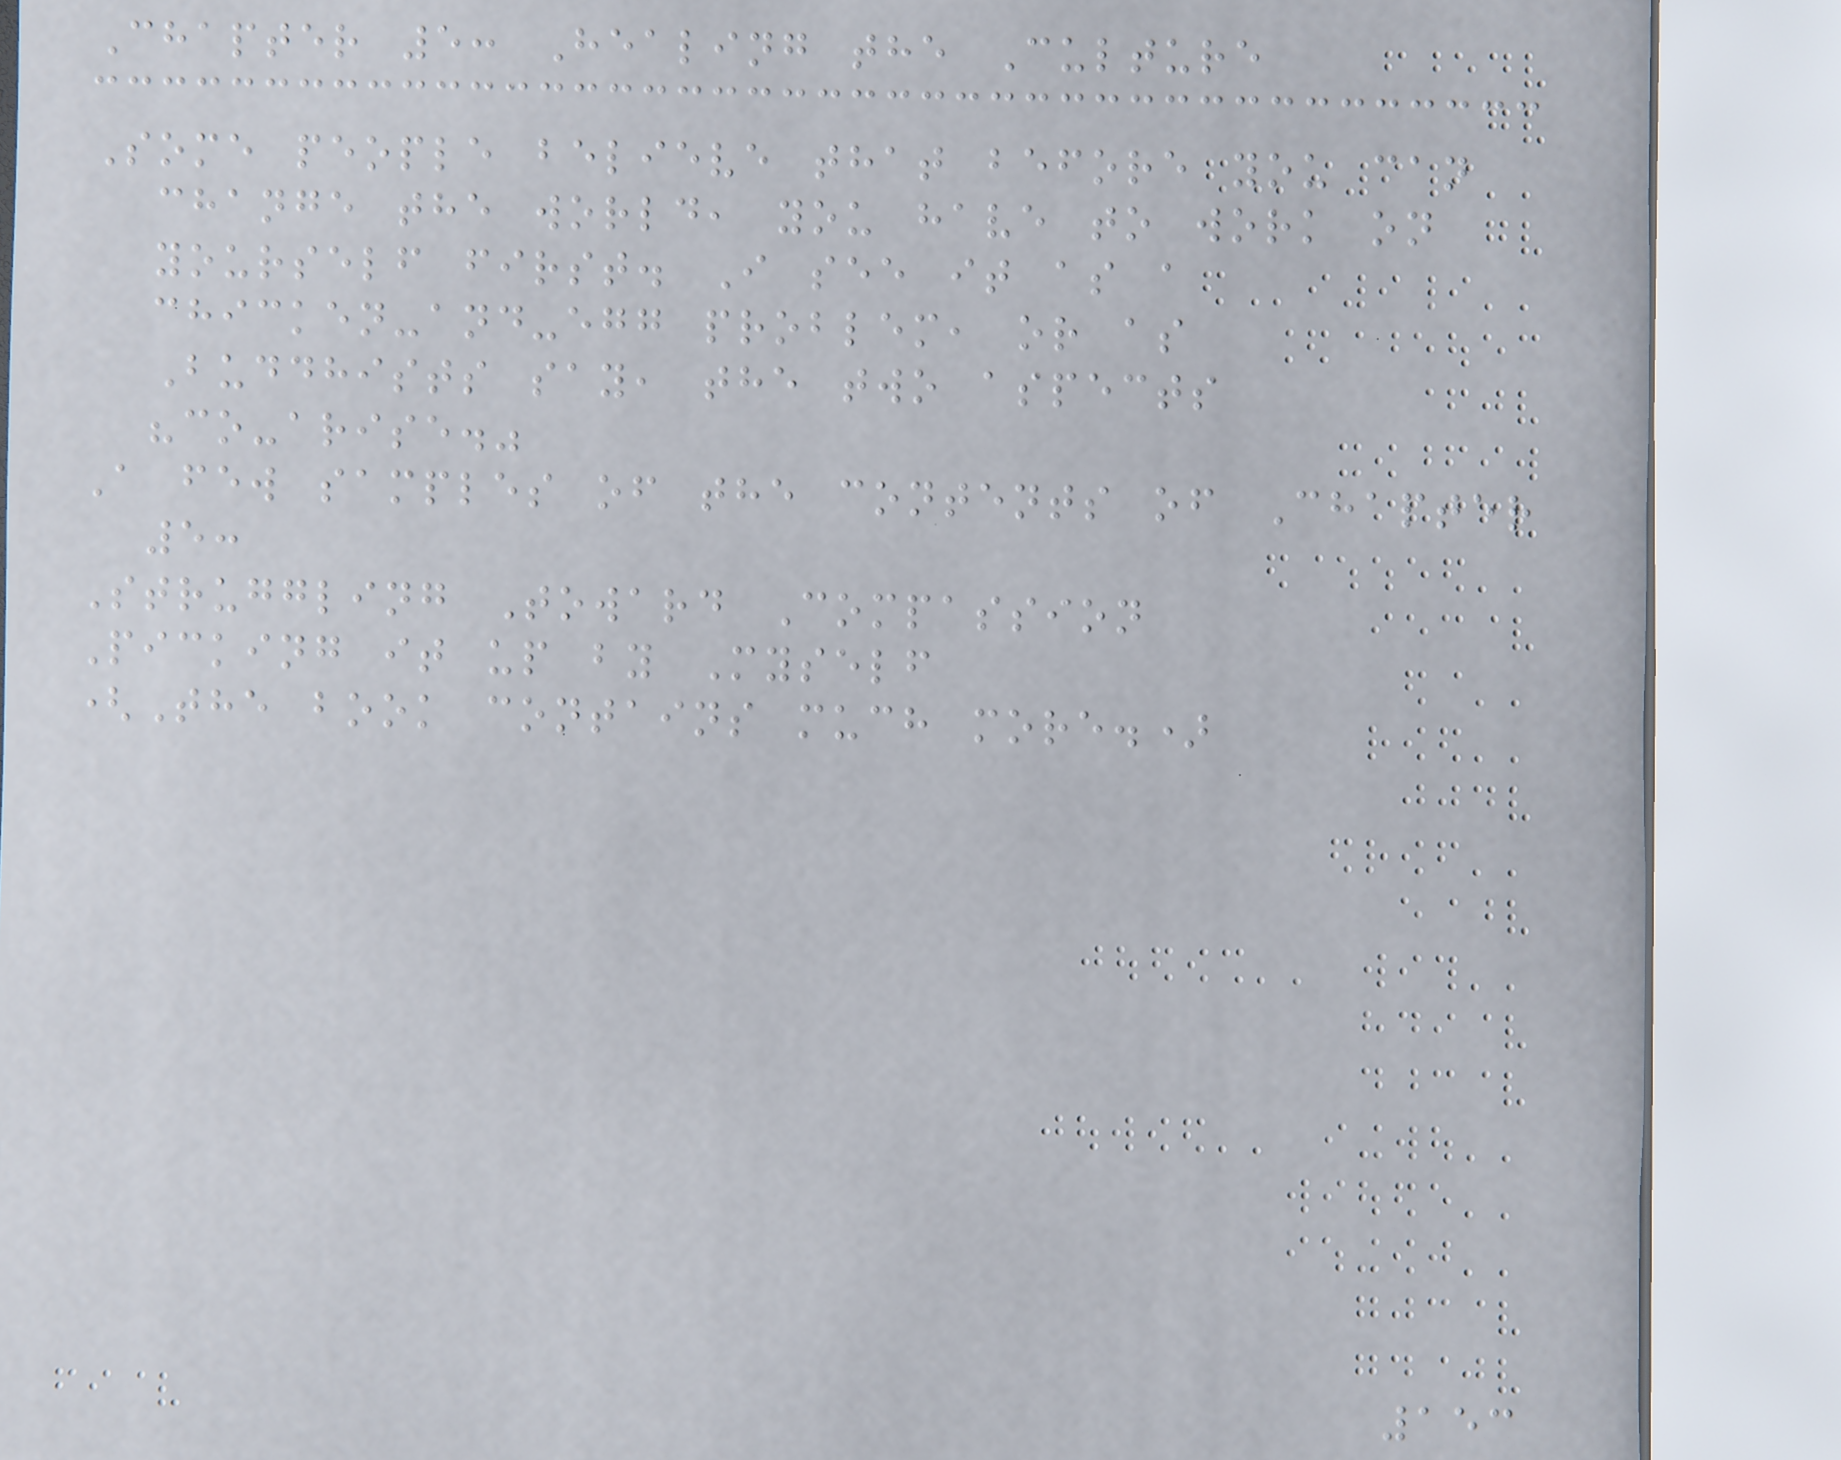Chapter 5: Healing the Culture
Some people believe that before you can
change the world, you have to work on
yourself first. I see it as a
chicken-and-egg problem, or as
Buddhists say, the two aspects
"co-arise."
A few samples of the contents of Chapter
5:
Struggling Toward Compassion
Picking it up by Myself
(The book contains much more.)
153
